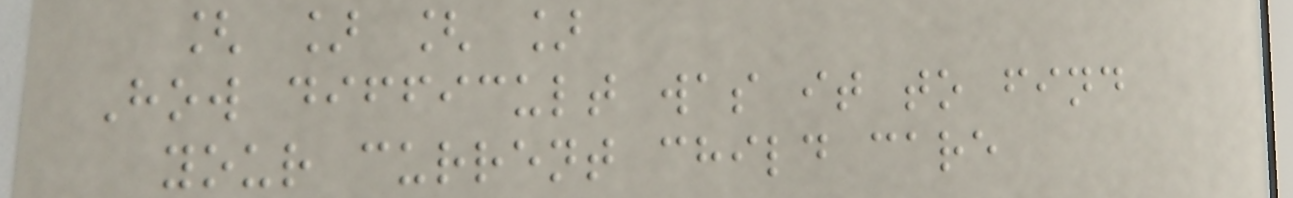[ ] [ ]
How difficult was it to find
your current child care
